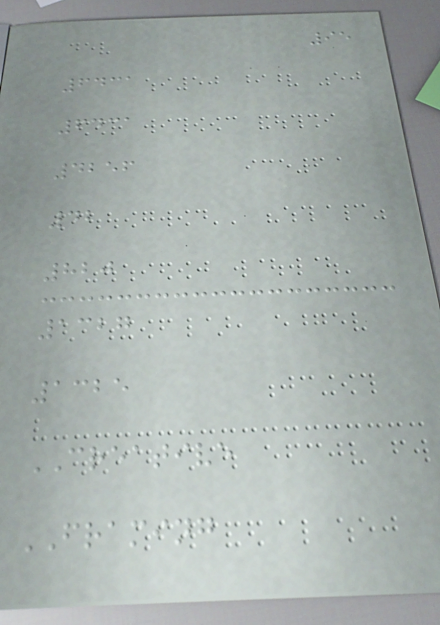95
6431
6431
4256
42
820
1327
1325
CREATIVE
FRAMING
